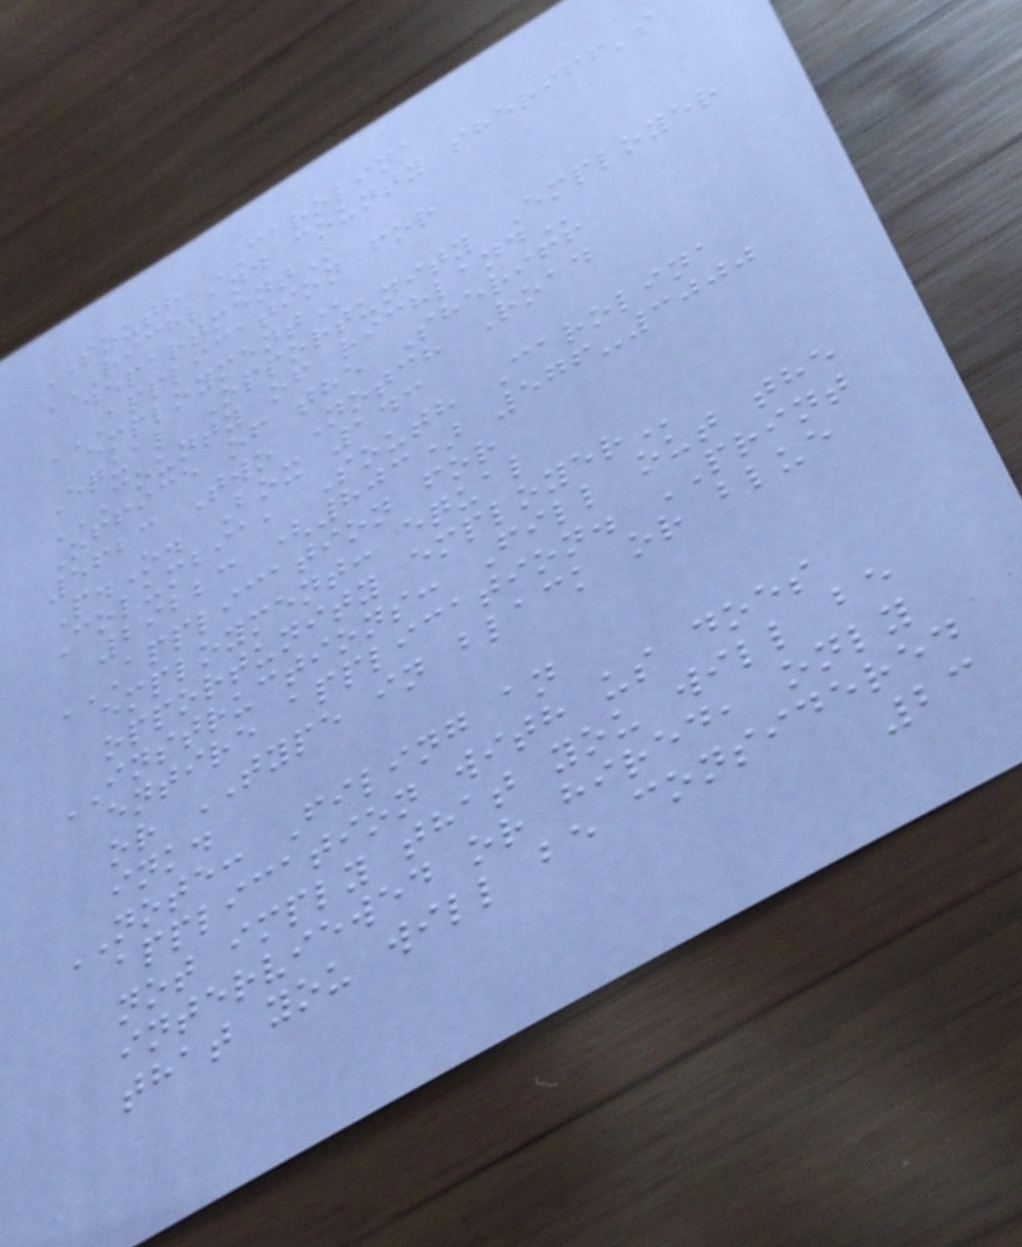SOUTH CAROLINA
RICHLAND COUNTY SHERIFF'S
DEPARTMENT
APPLICATION FOR
EMPLOYMENT
Equal Opportunity Employer
COUNTY OF RICHLAND
Office of the Sheriff
5623 Two Notch Road
P.O. Box 143
Columbia, South Carolina
29223 (803) 576-3000
APPLICATION FOR
EMPLOYMENT: EQUAL
OPPORTUNITY EMPLOYER
INSTRUCTIONS: Fill out the
entire application. PRINT
or TYPE in black or blue
ink.
NOTE: Filing an
application with us does
not imply that you will be
interviewed or hired, only
that you will be considered
23
